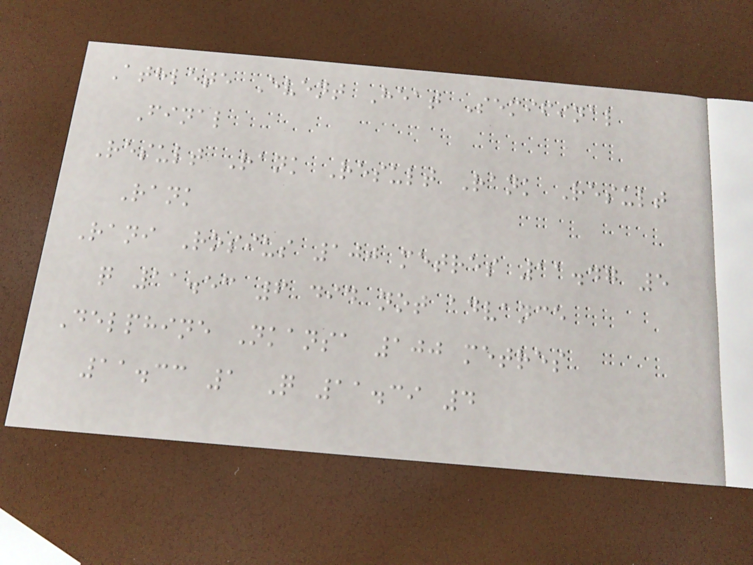Athlete Event Heat Semifinal
Final
Result Rank Result Rank Result
Rank
Rani Rosius 100 metres 11.47 5
q 11.53 6 did not advance
Delphine Nkansa 100 metres
11.33 1 Q 11.39 4
